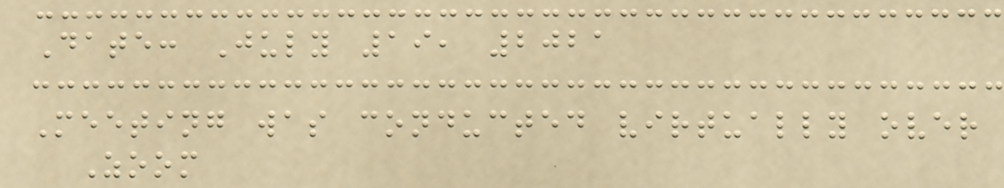Date: July 19, 2021
Meeting was conducted virtually over
Zoom
